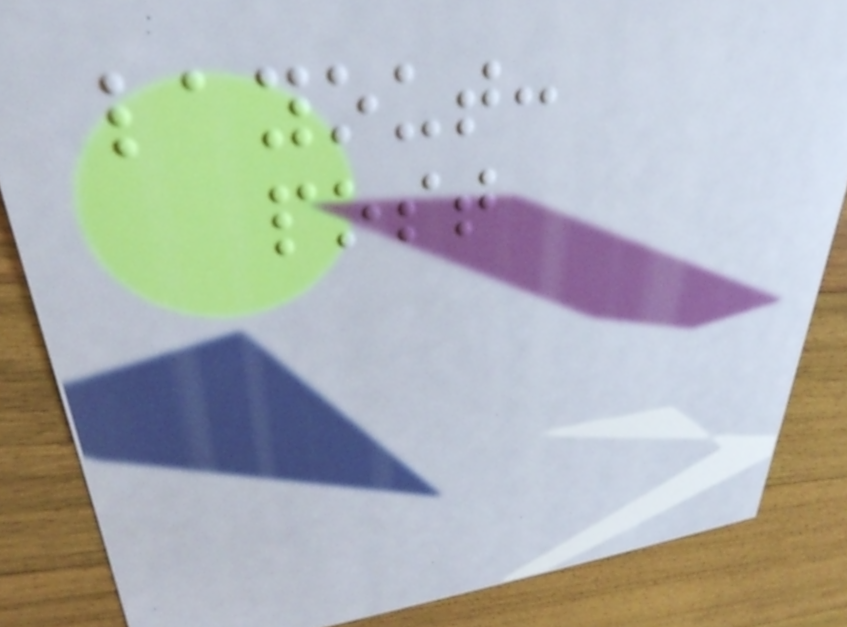layout:
post
